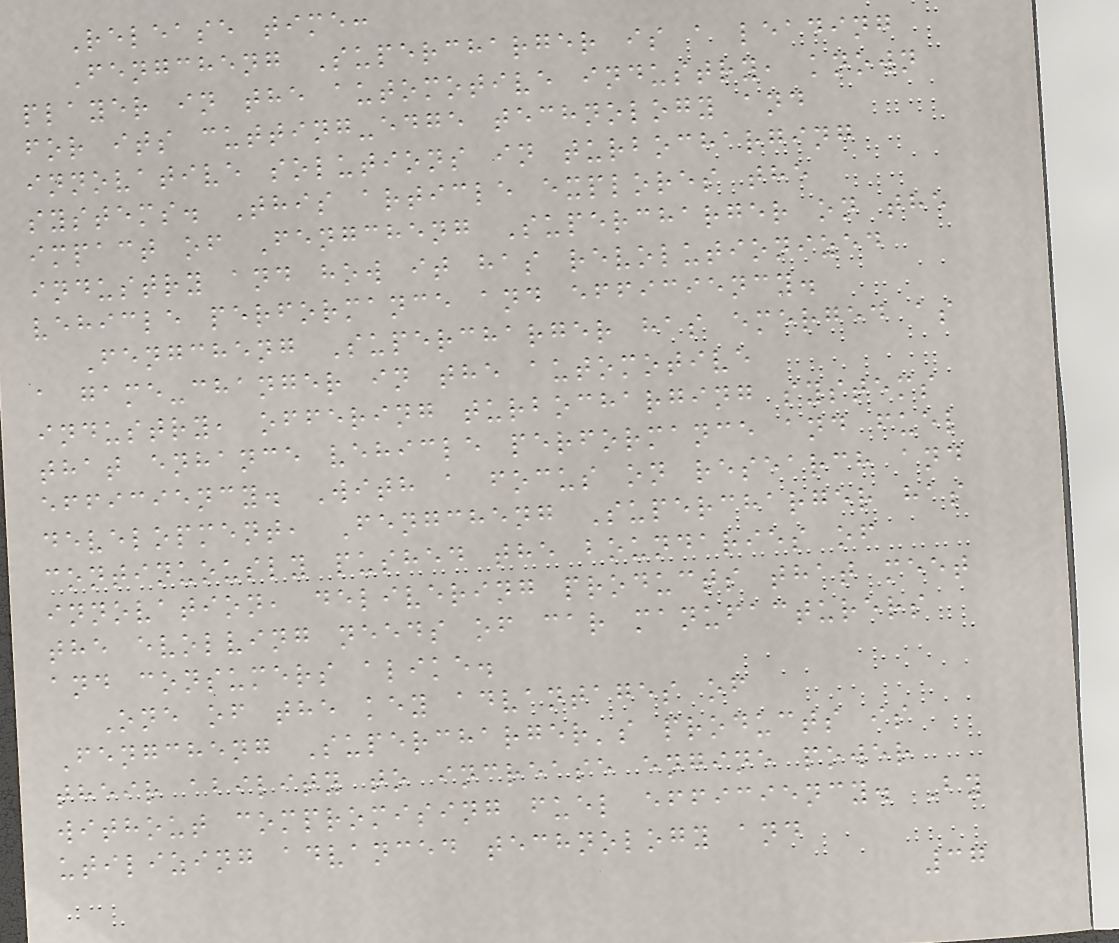Release time:
Fengcheng Supercharger is a leading
player in the automotive industry, known
for its cutting-edge technology and
innovative solutions in turbocharging
systems. This article explores the
impact of Fengcheng Supercharger on the
industry and how it has revolutionized
vehicle performance and efficiency.
Fengcheng Supercharger has emerged as
a game-changer in the automotive
industry, offering turbocharging systems
that enhance vehicle performance and fuel
efficiency. With a focus on research and
development, Fengcheng Supercharger has
continuously pushed the boundaries of
innovation, delivering products that meet
the evolving needs of car manufacturers
and consumers alike.
One of the key advantages of
Fengcheng Supercharger's products is
their ability to increase engine power
without compromising fuel efficiency. By
utilizing advanced technology and
37
